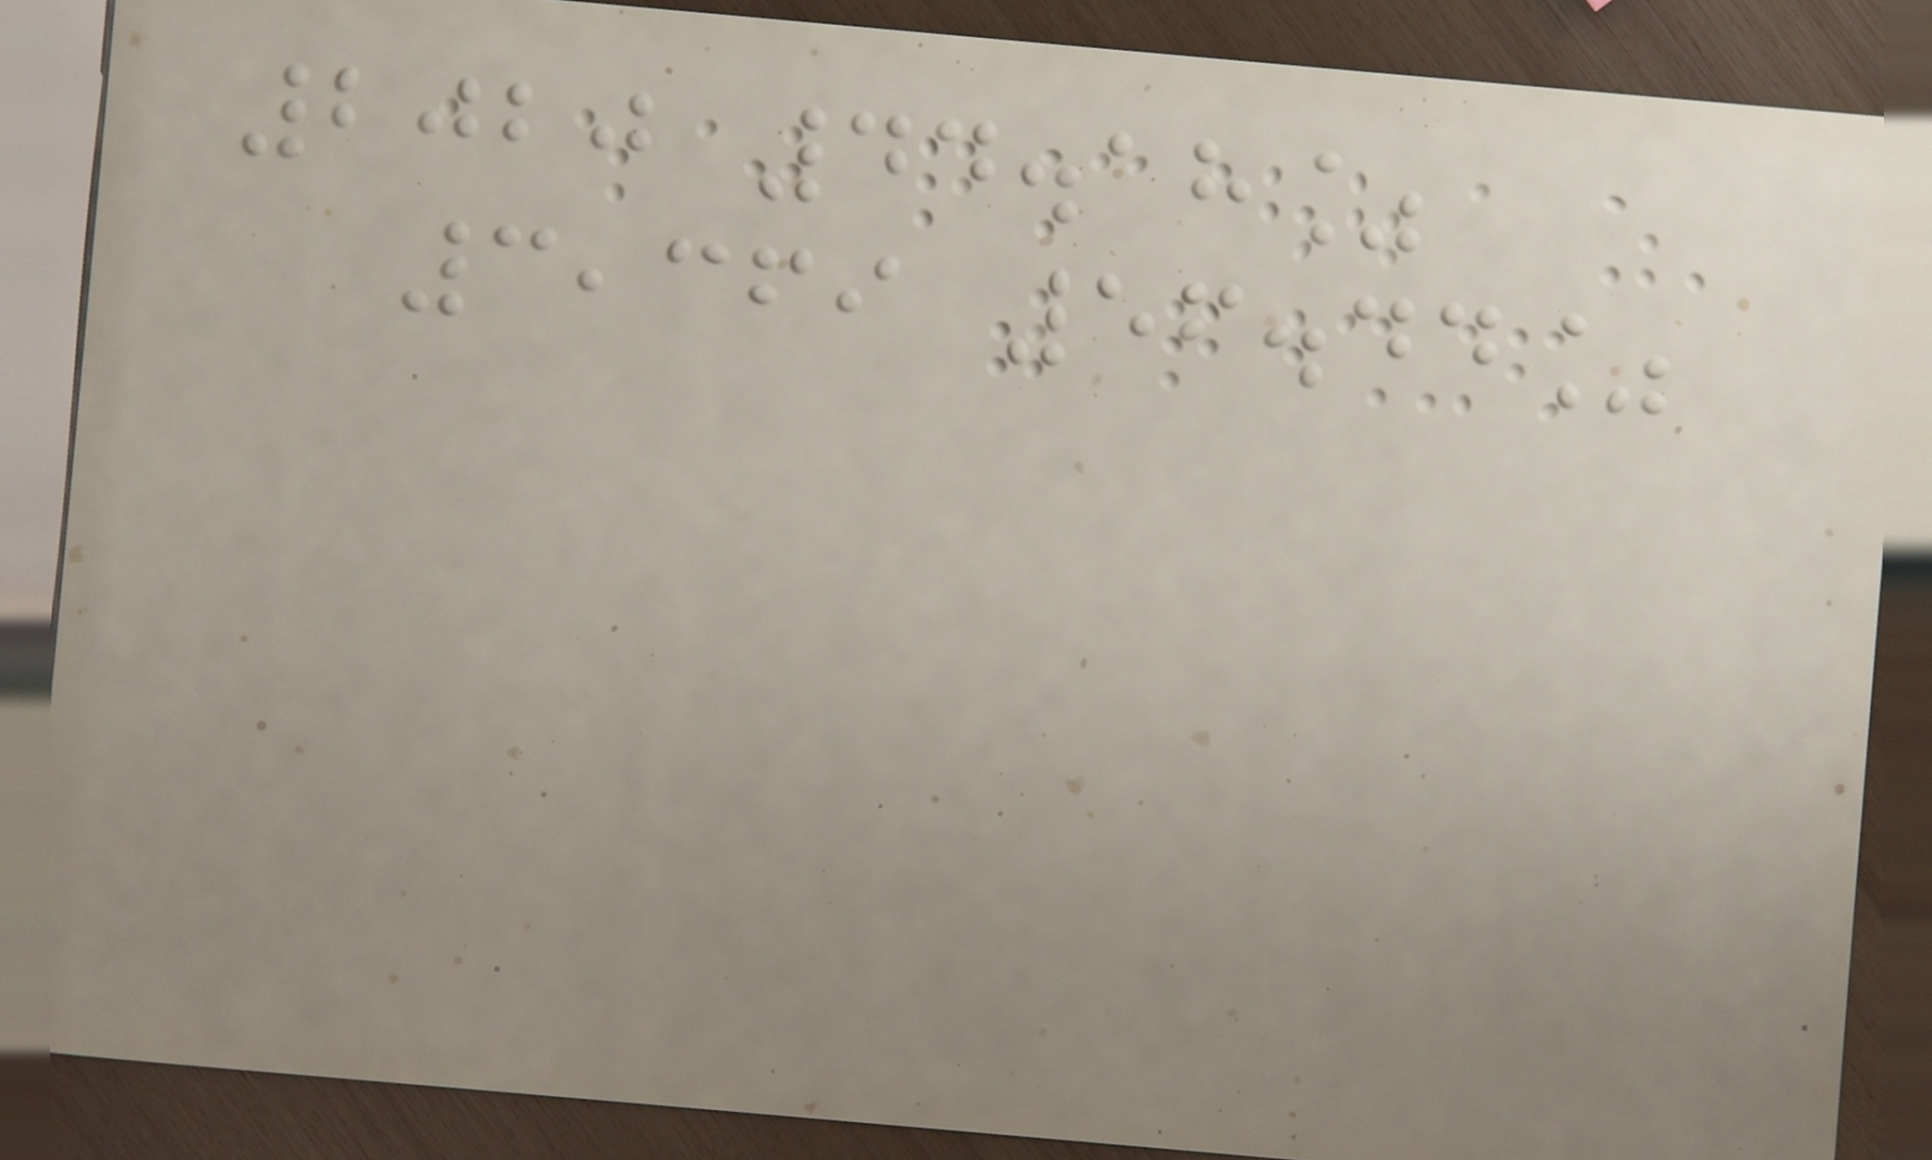2020 44.18%
3,369 56.44%
